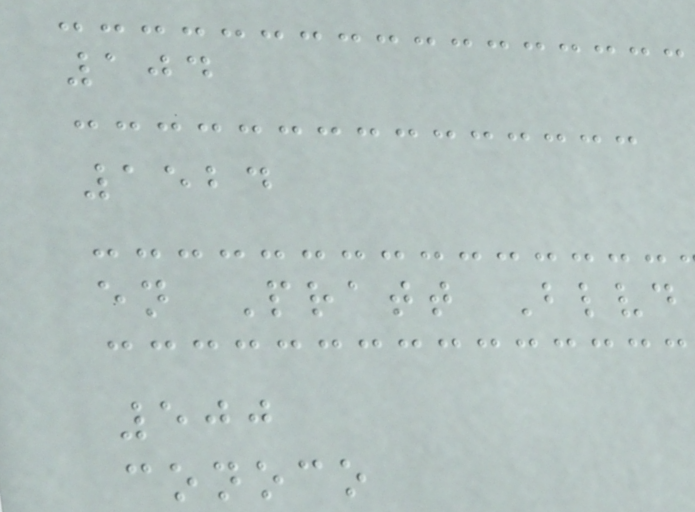104
1524
en Pratt Blvd
500
conoco
